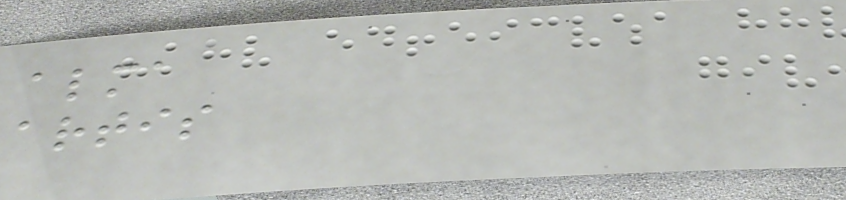alma
artis
